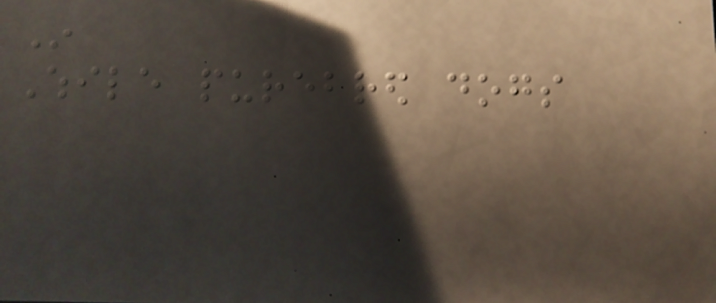In
While purebred dogs
